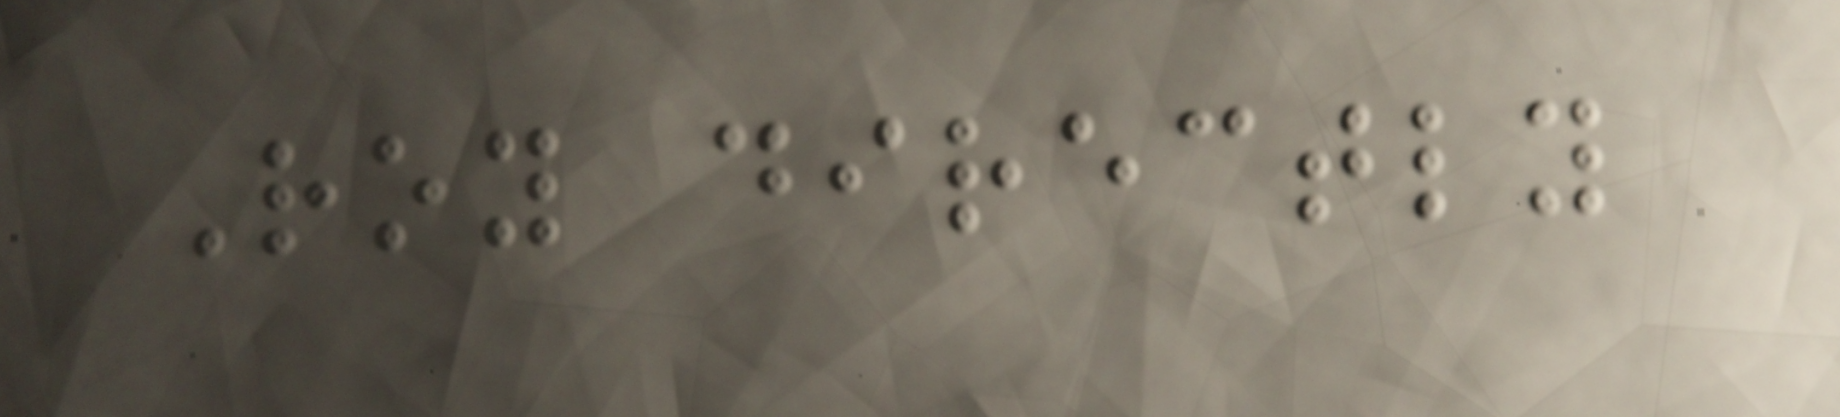Roy directly
